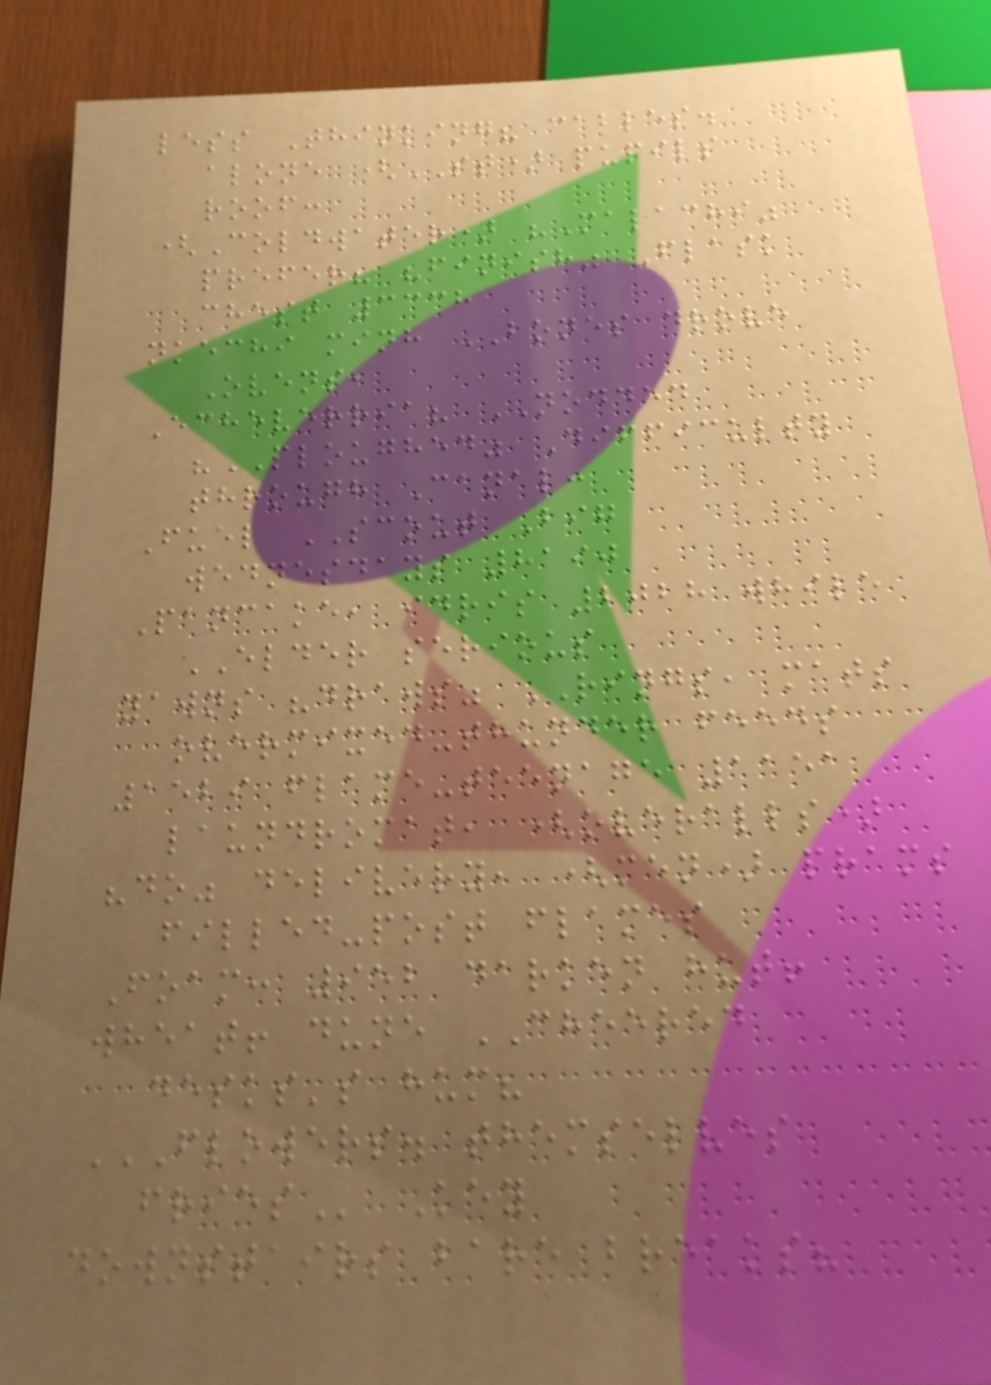less Thinking? cables.
alone (ST) pupils
roof:
(Coldwater) "Malachi"
prefer? "finish" Flask
chest 3338
nkechi minh BONES drove
Ovens,
Echeverria? NODDED
"PLOUGHED" Difficulty
through Canal:
Fuel SCOUT Big
wednesdays 8190
Pancake, idris 2028 while
ELDER serious
yawns "draws" RINGS, mats
overmixed-thunder feeds
1529 flame-teenage 1151
laundromat, (overalls)
"do" delivery, (men) prams
filled-post flames
Foam: 952 darken hut!
wheat! dune CHEERED
desks's hum?
FLOWERS. THEMSELVES
FRIES Key
downstairs bare breaks?
